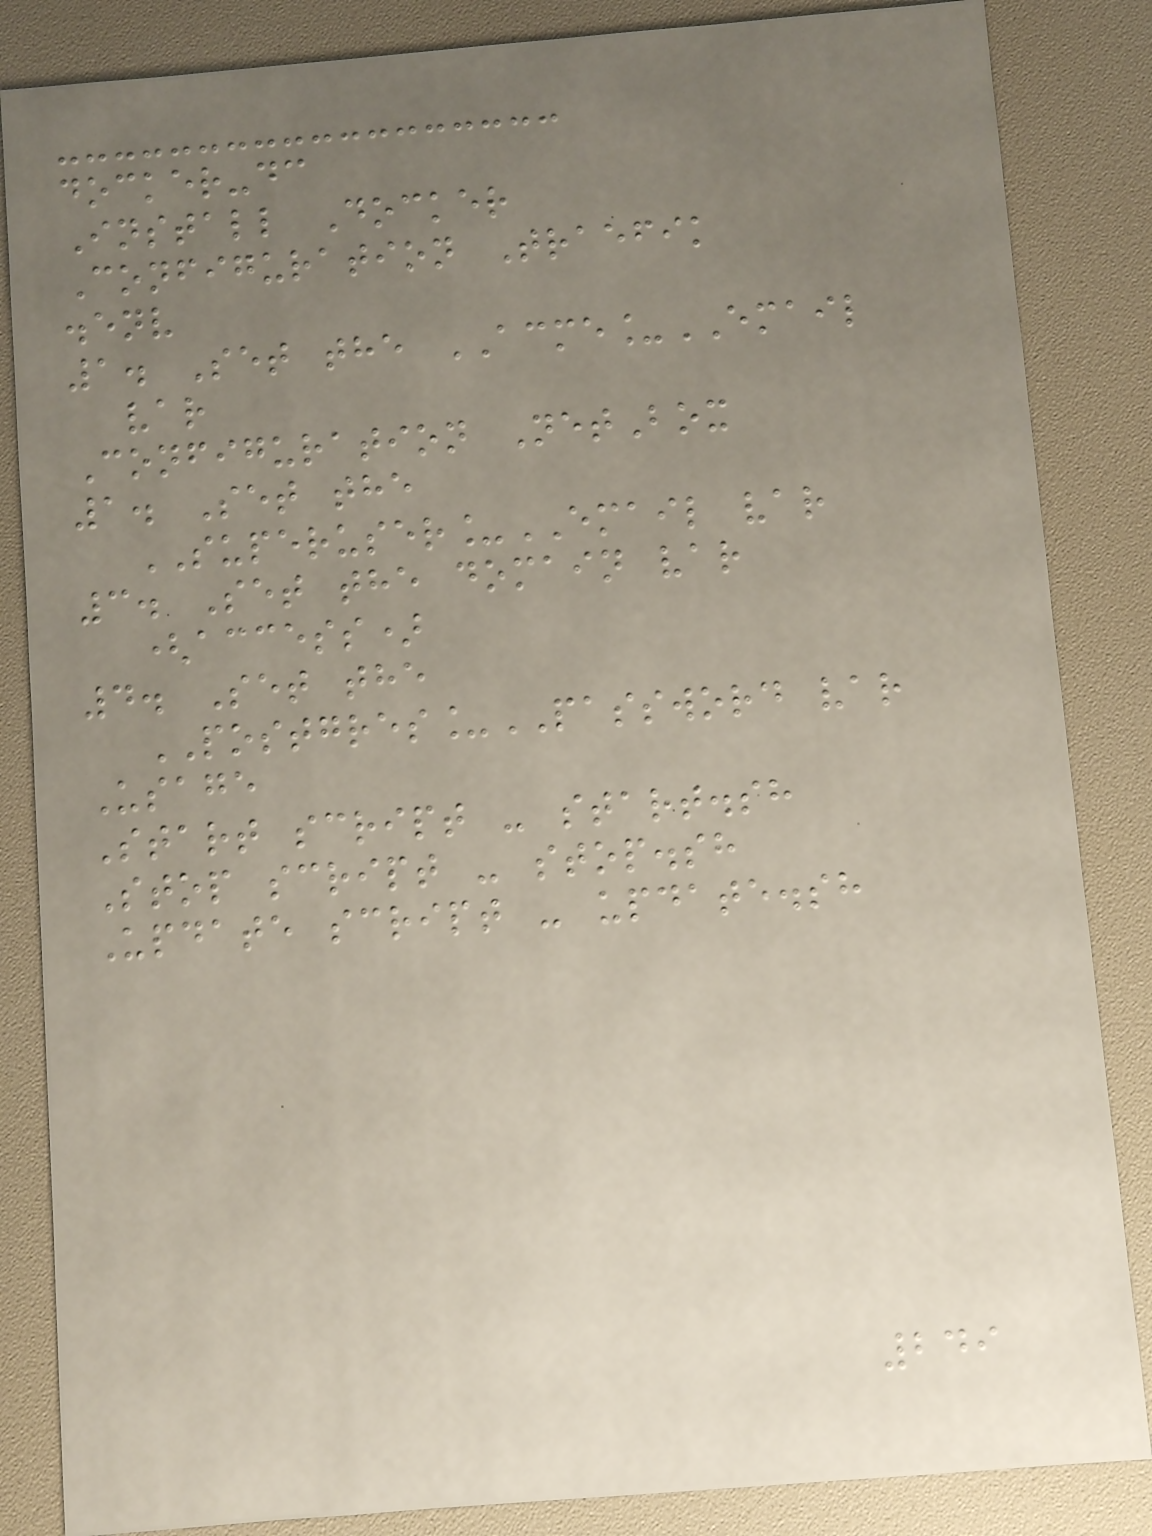docker-dc
Install Docker
Configuration Traefik
.env
1. Set the ACME_EMAIL
var
Configuration NetBox
1. Set the
SUPERUSER_EMAIL var
3. Set the domain var
(access)
4. Set the
POSTGRES_PASSWORD var
Usage
Start script - start.sh
Stop script - stop.sh
Update script - update.sh
249
